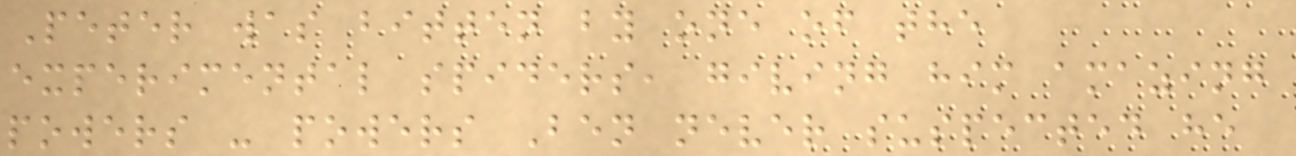Peter was bitten by one of the
experimental spiders, giving him amazing
powers - powers Ben never suspected he
